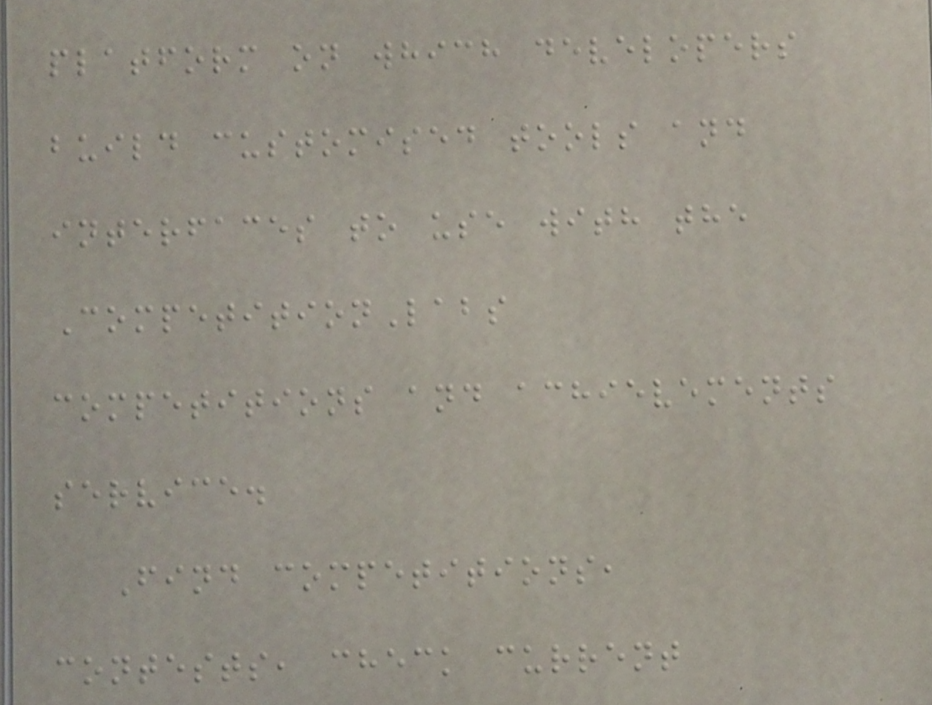platform on which developers
build customised tools and
interfaces to use with the
CompetitionLabs
competitions and achievements
service.
Find competitions,
contests, check current
